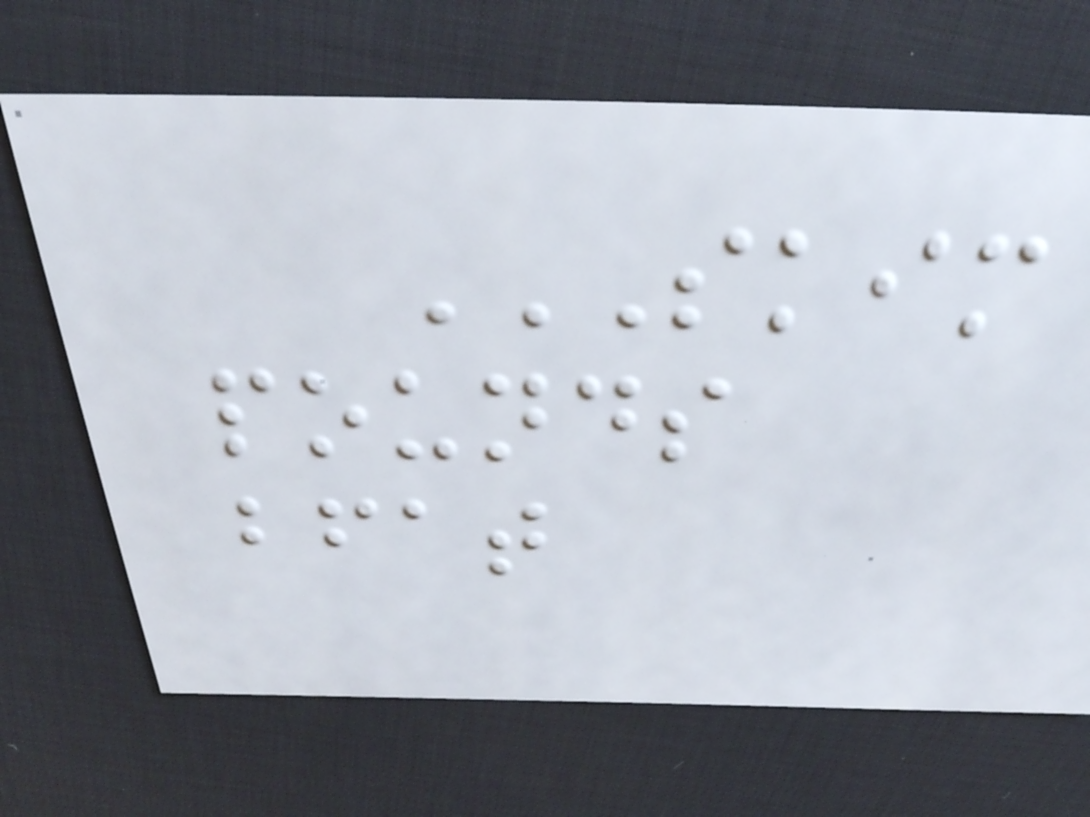SKIM
POUNDS
BFAT
